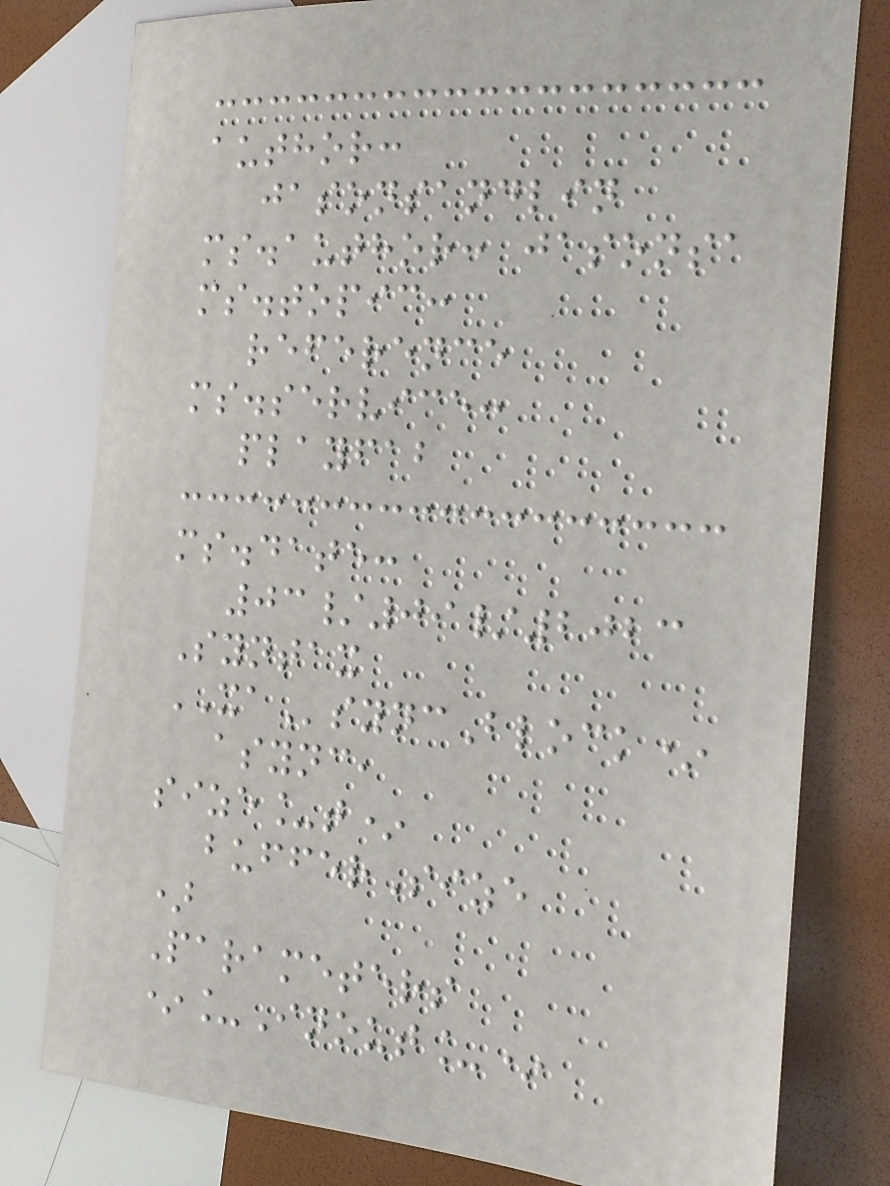author:
jasonsandlin
ms.author: jasonsa
ms.topic:
reference
ms.service:
playfab
ms.date:
03/09/2023
Syntax
XAsyncBlock*
async,
size_t*
bufferSize
)
Parameters
*_Inout_*
